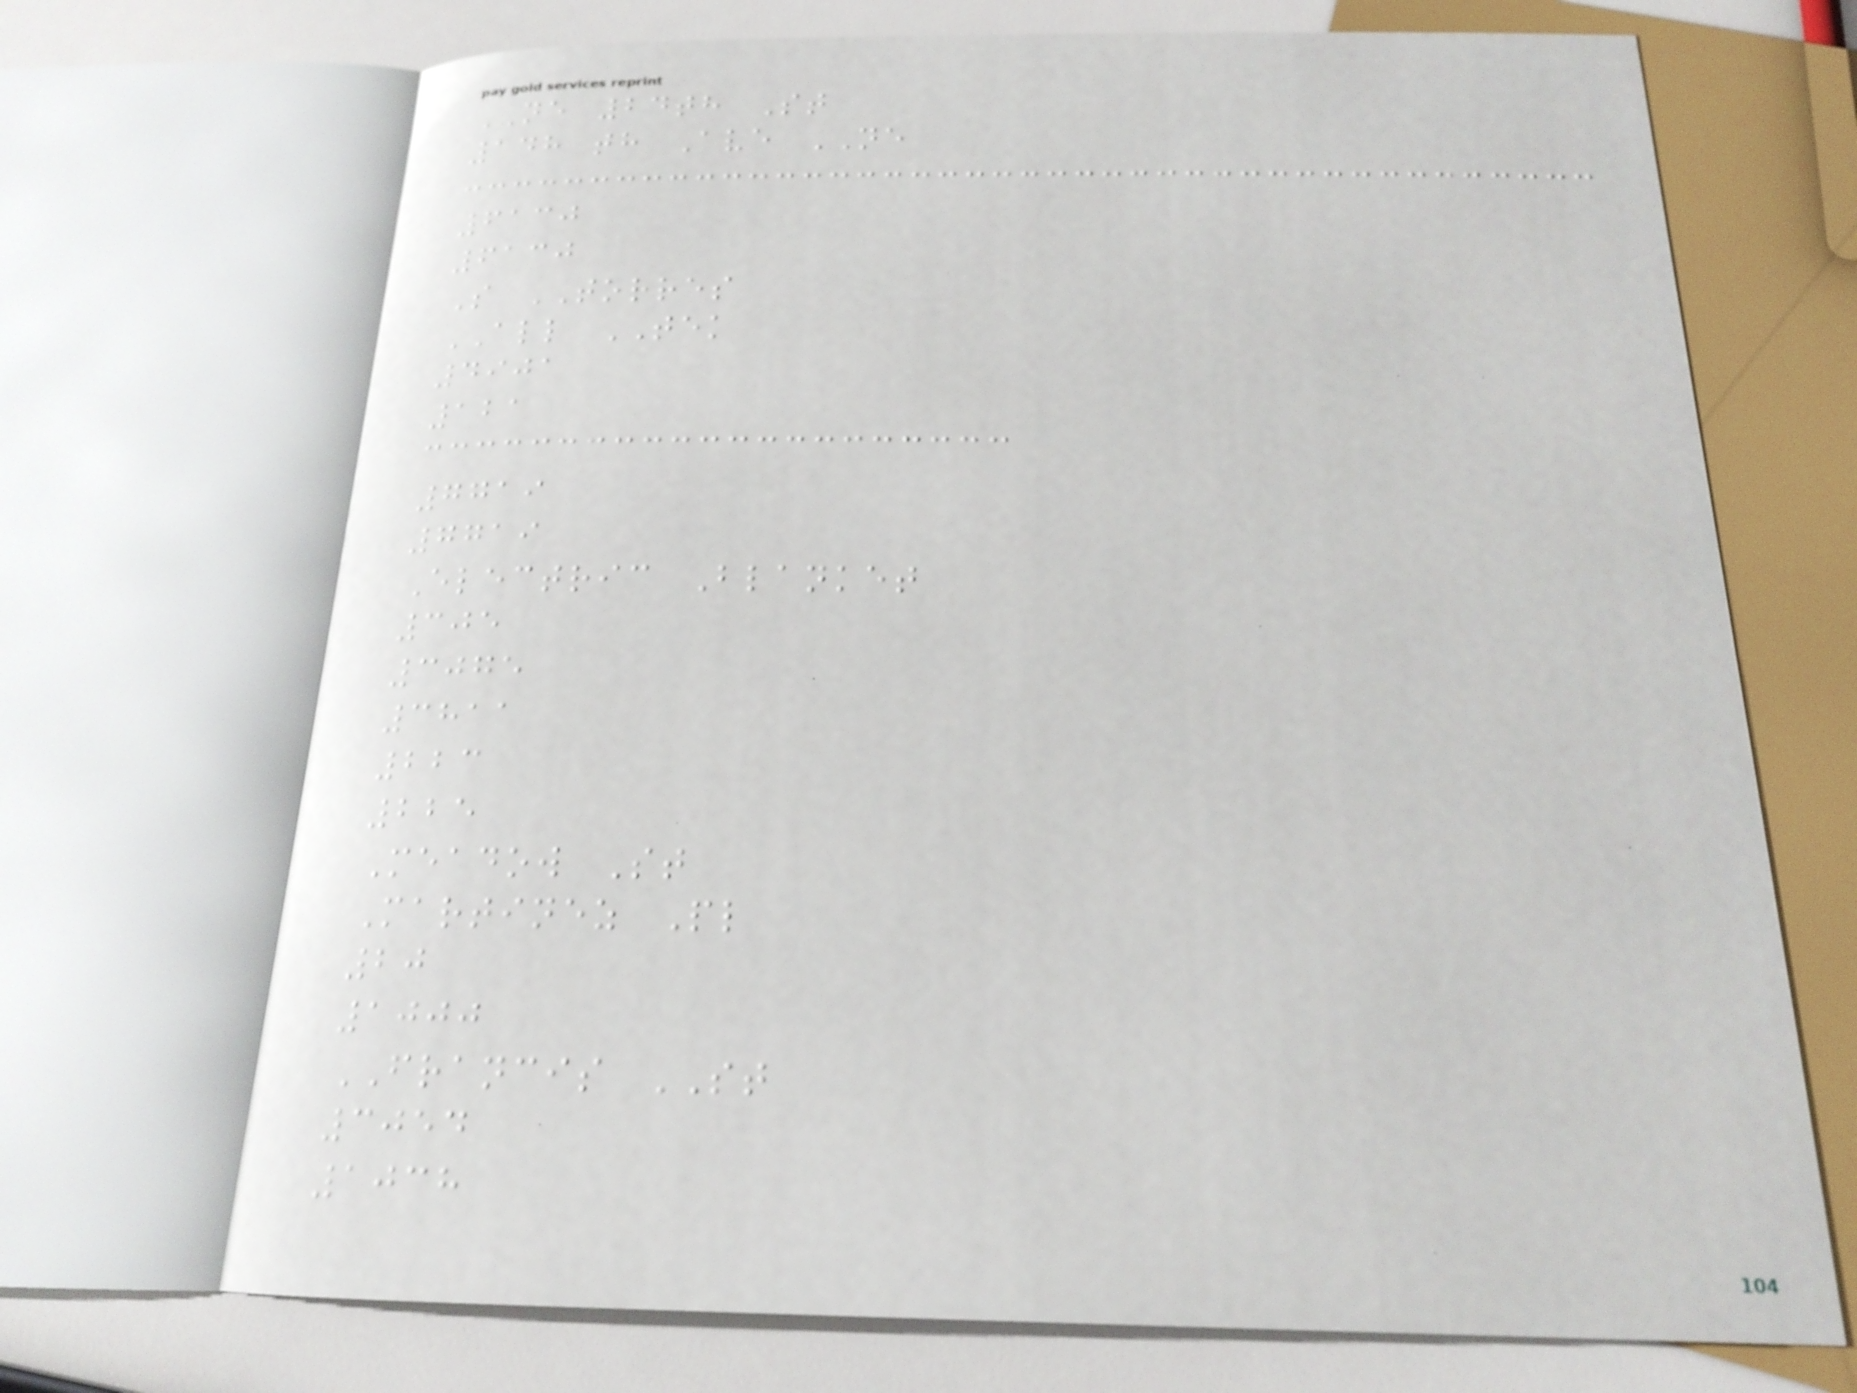NE 24th St
148 th Ave NE
6130
6130
S TORRES
ALL TEK
4901
121
7719
7719
Electric Blanket
305
3075
3811
223
225
Meadow St
Martinez Pl
20
1000
FRANCIS ST
3054
1038
